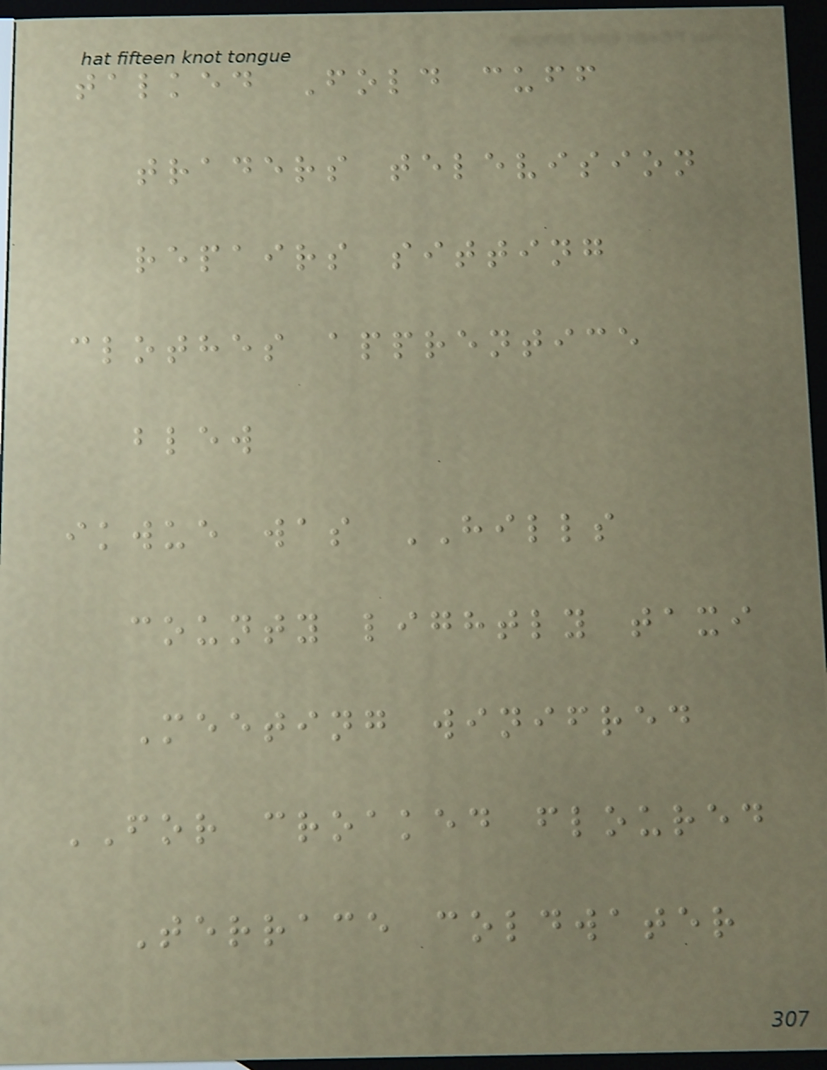talked Fold cuff
traders television
repairs sitting
clothes apprentice
blew
ikwue was HILLS
county lightly taxi
Meeting winifred
FOR croaked floured
Terrace coldwater
